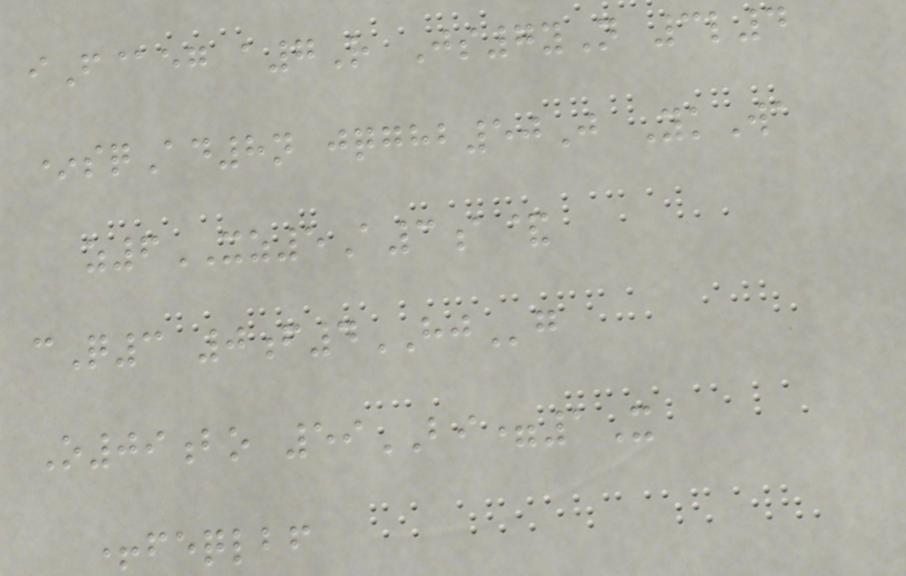iF@eg a7R Js7yN 3l4
*sqAd8n jqghb50J YkWa
z6XZ5A3a&
cQ3 0f4HJg
O09bo 59BI=1X
+feqlbf
